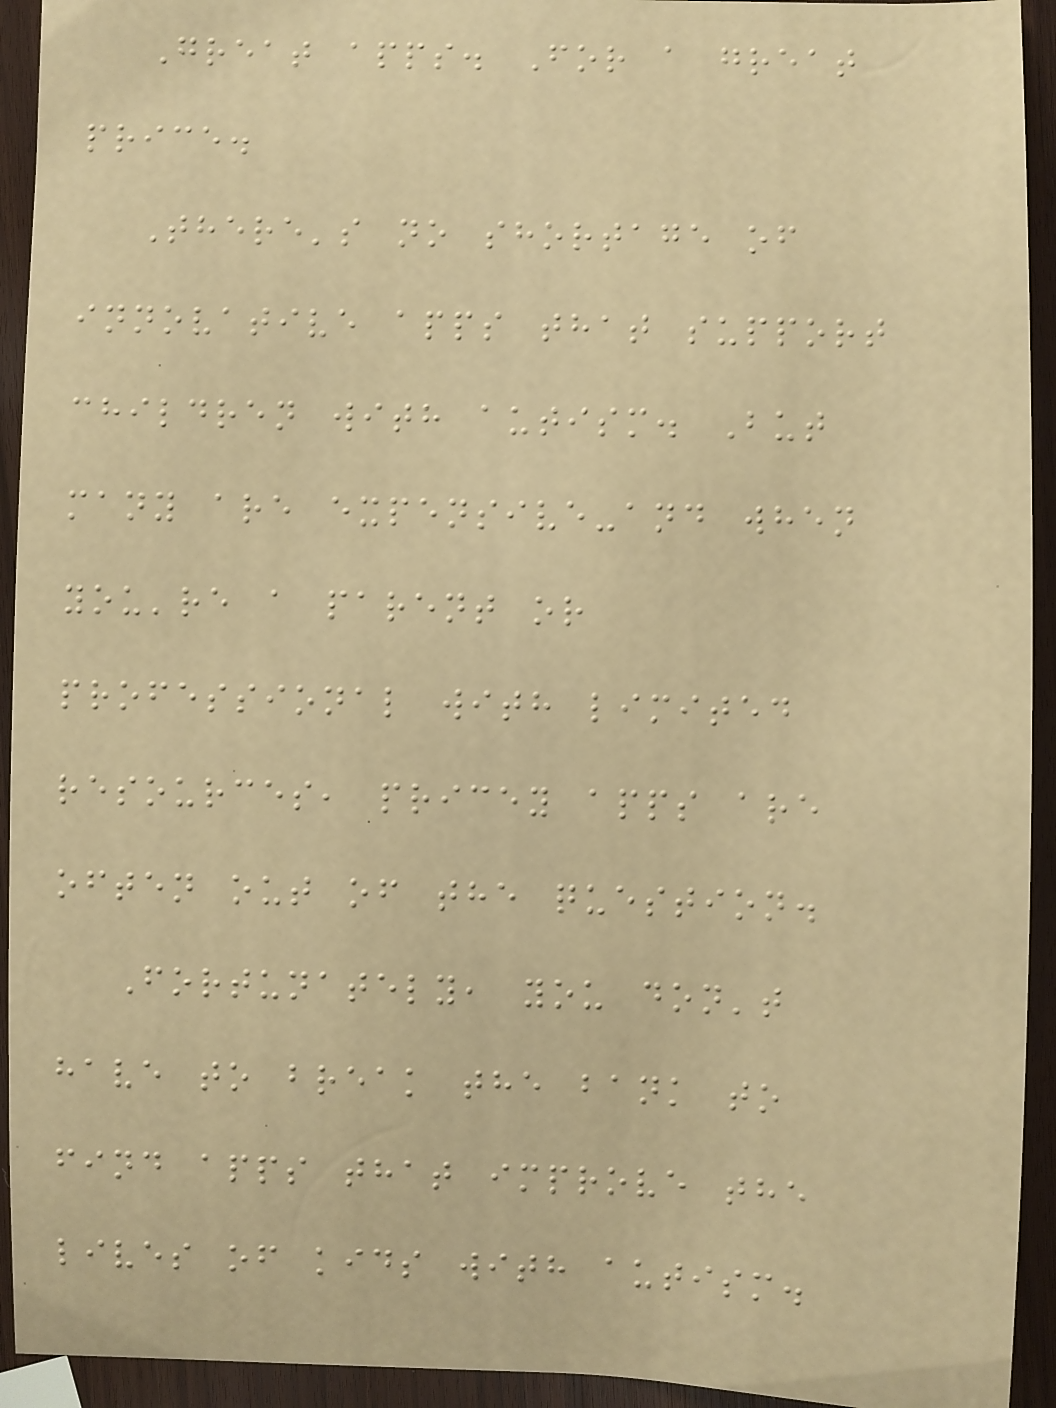Great apps. For a great
price.
There's no shortage of
innovative apps that support
children with autism. But
many are expensive-and when
you're a parent or
professional with limited
resources, pricey apps are
often out of the question.
Fortunately, you don't
have to break the bank to
find apps that improve the
lives of kids with autism.
